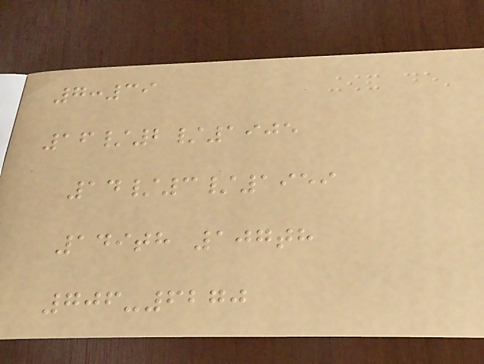7:39
16/2/1905
14/3/1959
149th 107th
706-6270
